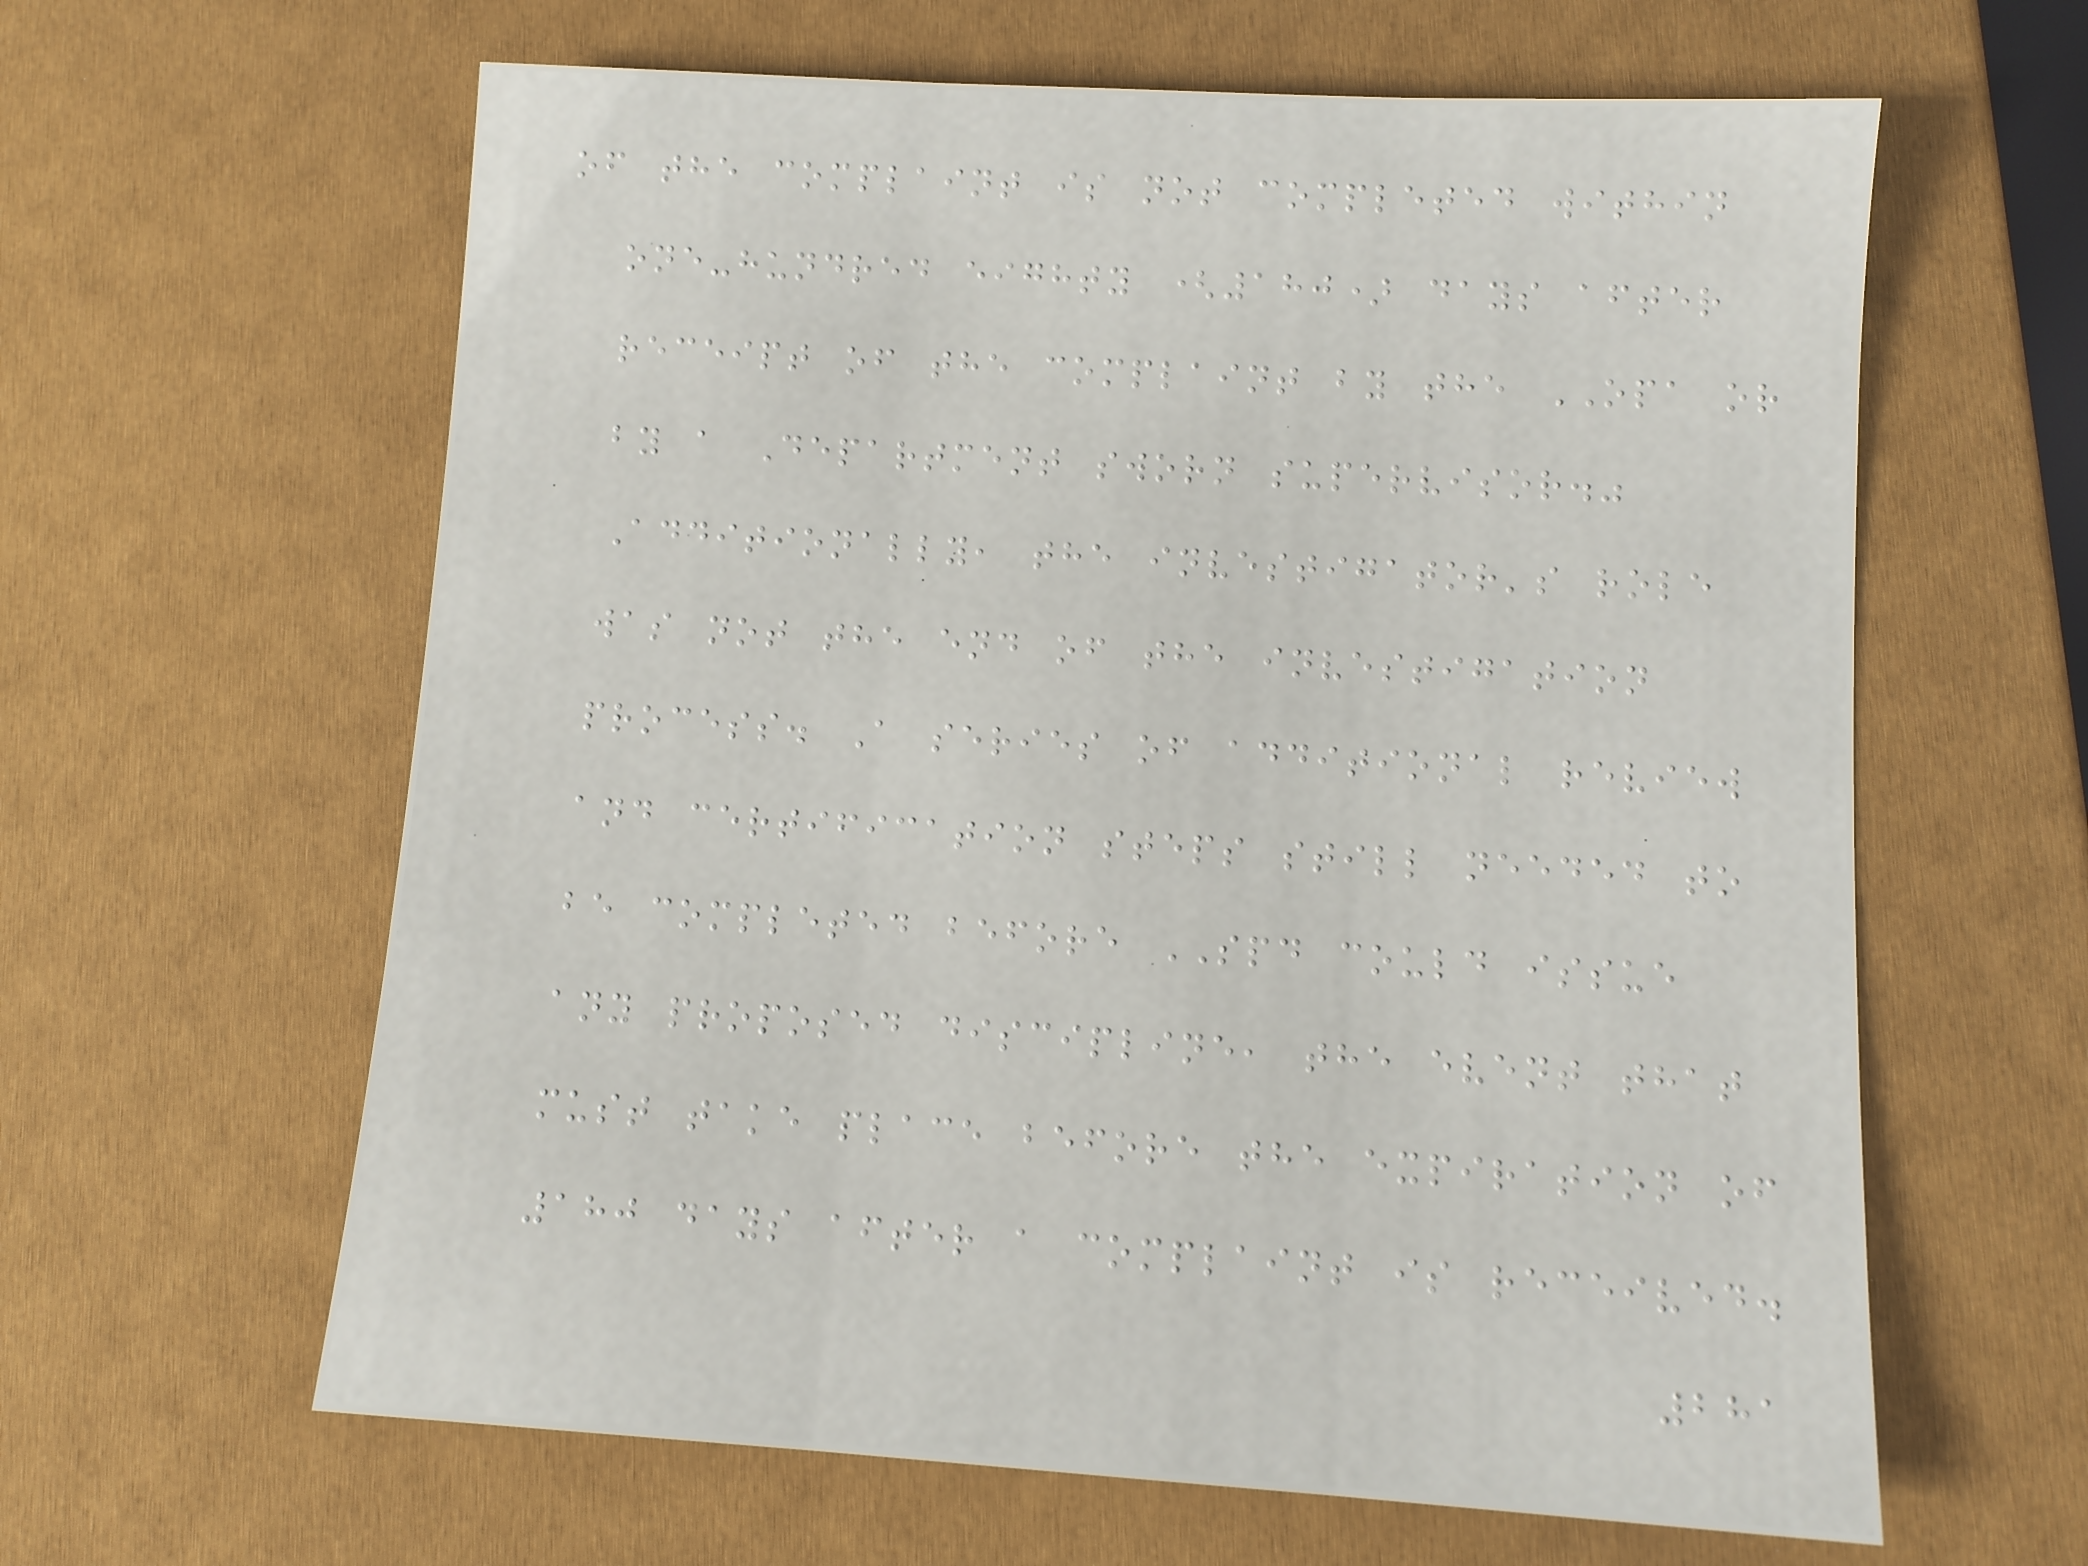of the complaint is not completed within
one-hundred eighty (180) days after
receipt of the complaint by the OPA or
by a Department sworn supervisor."
Additionally, the investigator's role
was not the end of the investigation
process. A series of additional review
and certification steps still needed to
be completed before SPD could issue
any proposed discipline, the event that
must take place before the expiration of
180 days after a complaint is received.
281
